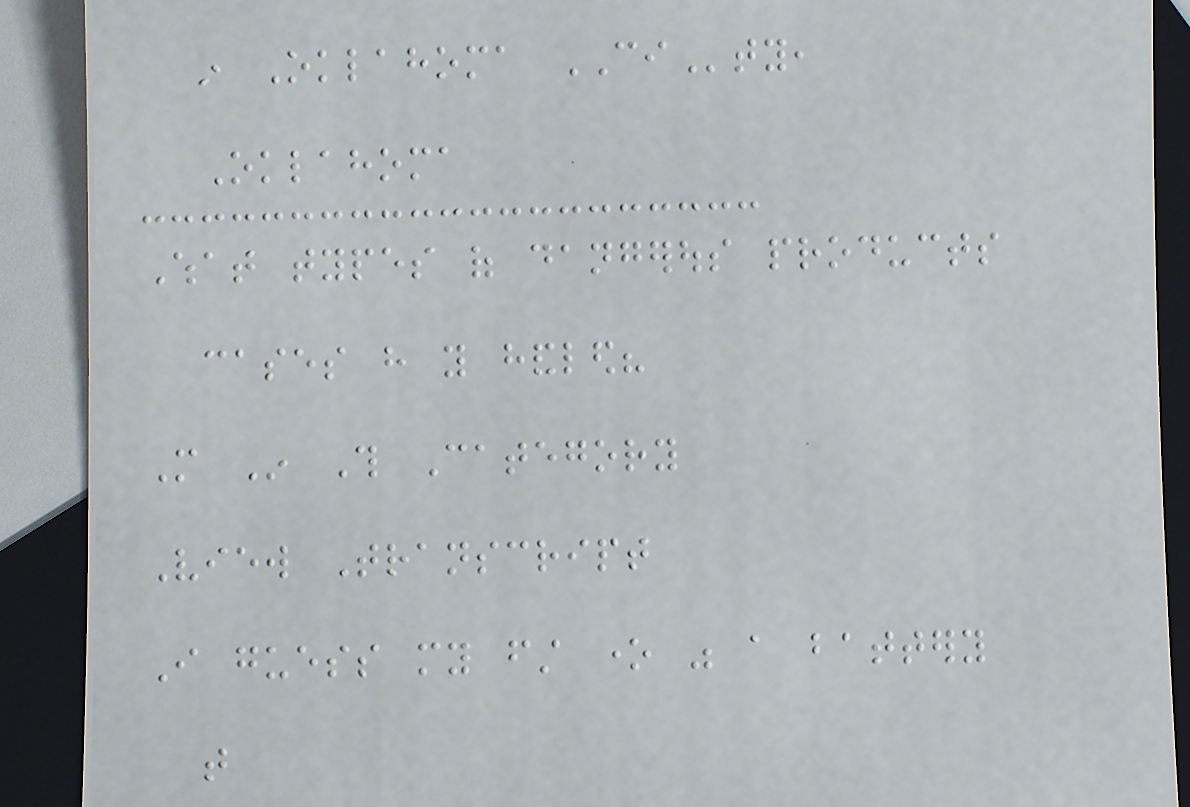in Oklahoma CIty,
Oklahoma
What types of dangerous products
cases have you handled?
More In This Category
View Transcript
I guess my first one was a battery
that
